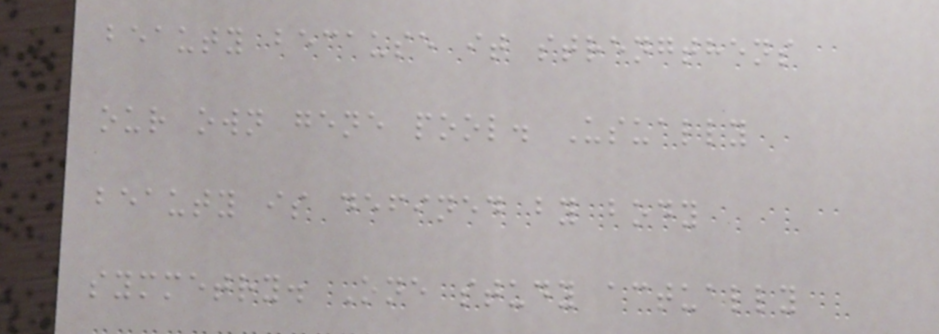beauty because it strengthens
our own gene pool. Usually
beauty is defined by body
symmetry. One study actually
